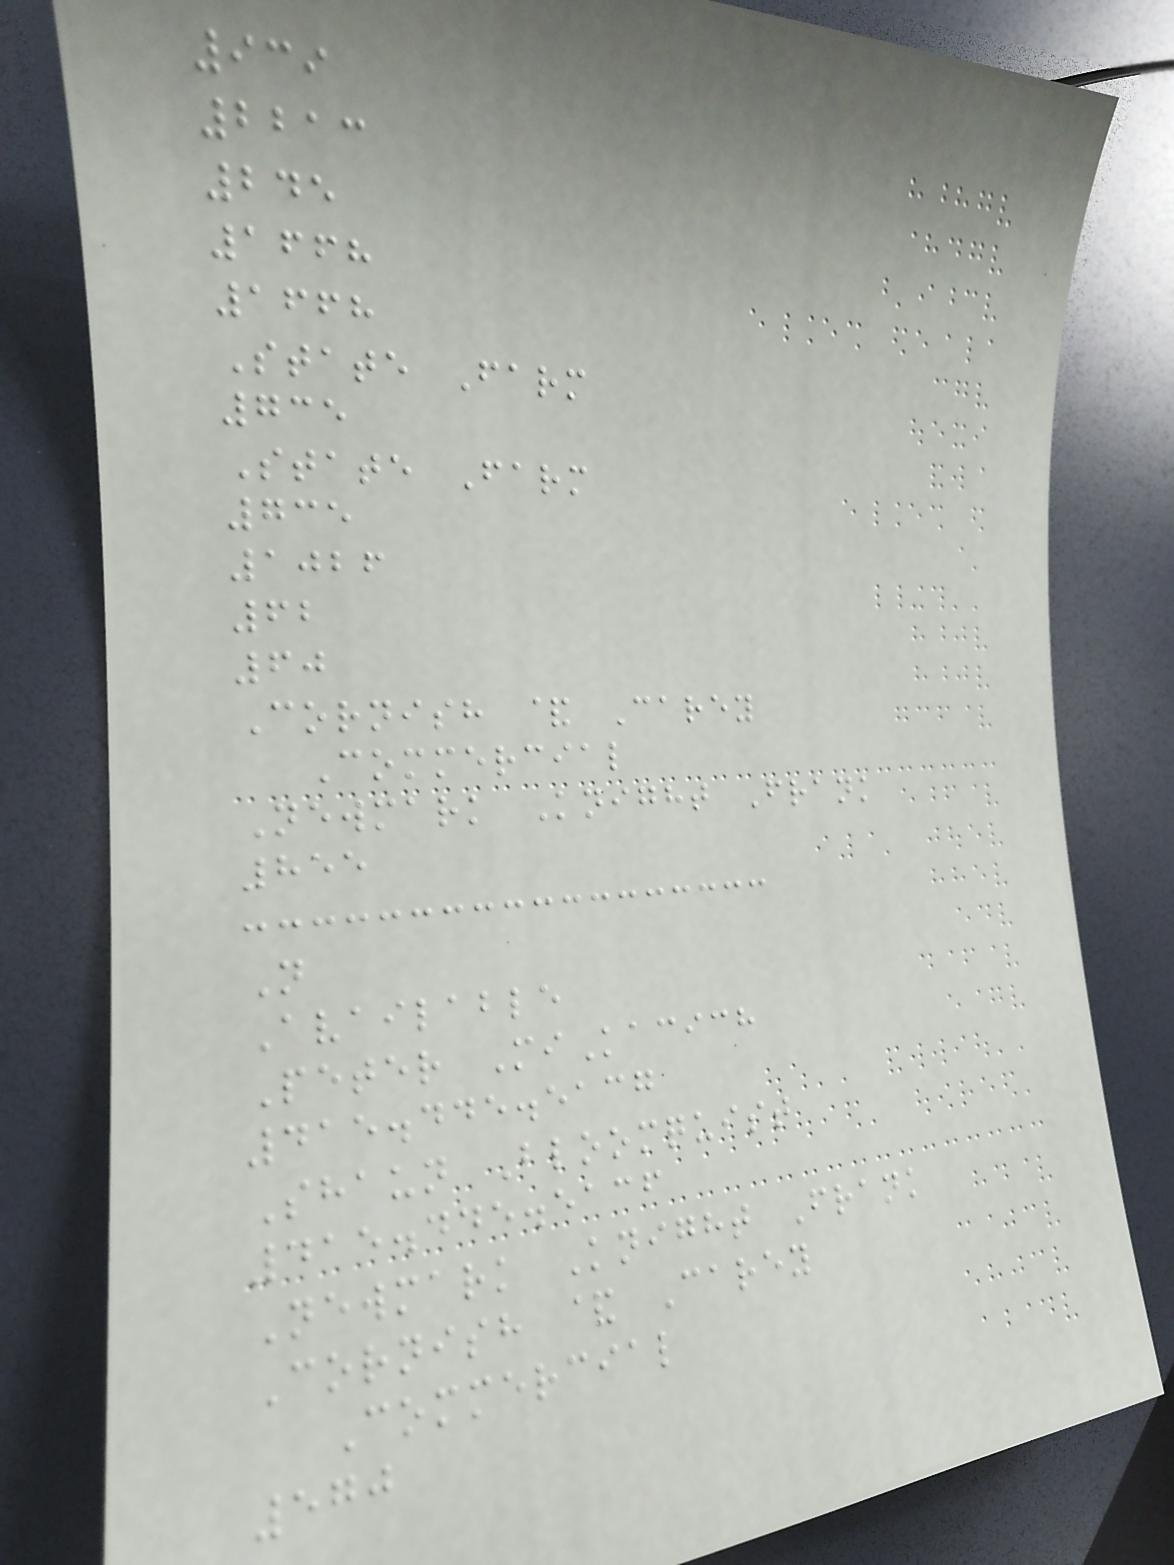939
2213
245
1668
1668
State Farm
735
State Farm
735
1026
62
60
Cornish & Carey
Commercial
Newmark Knight Frank
855
N
Available
Peter MiKacich
415.445.5137
Shaun Bloomquist
415.445.5136
Newmark Knight Frank
Cornish & Carey
Commercial
570
